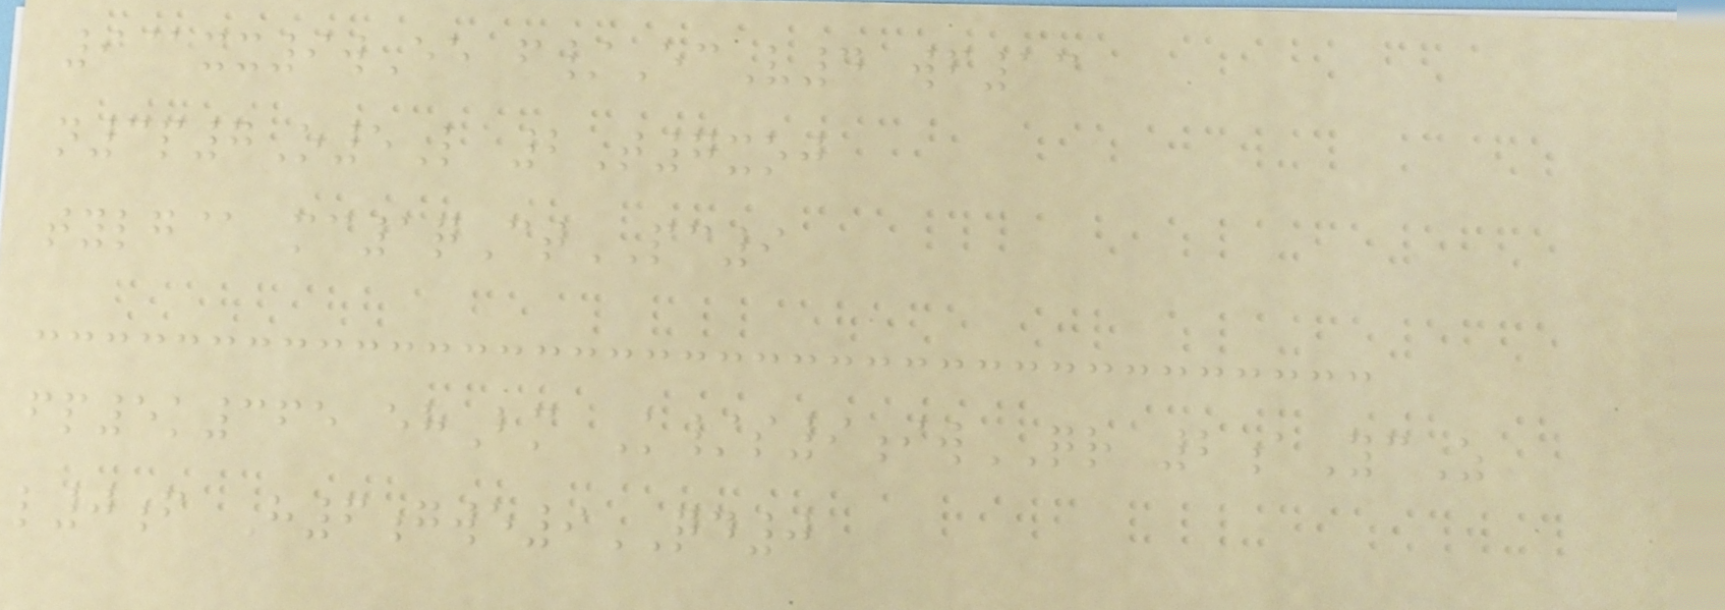9@xx9wEe f/EcV4 wf13
n3p7O5L 2T7xoj
tylg@ mc1qCtPC9
fp5k365 ehBm K/s9iwQR 2aYcZ
l0f H6gwe9QD0
